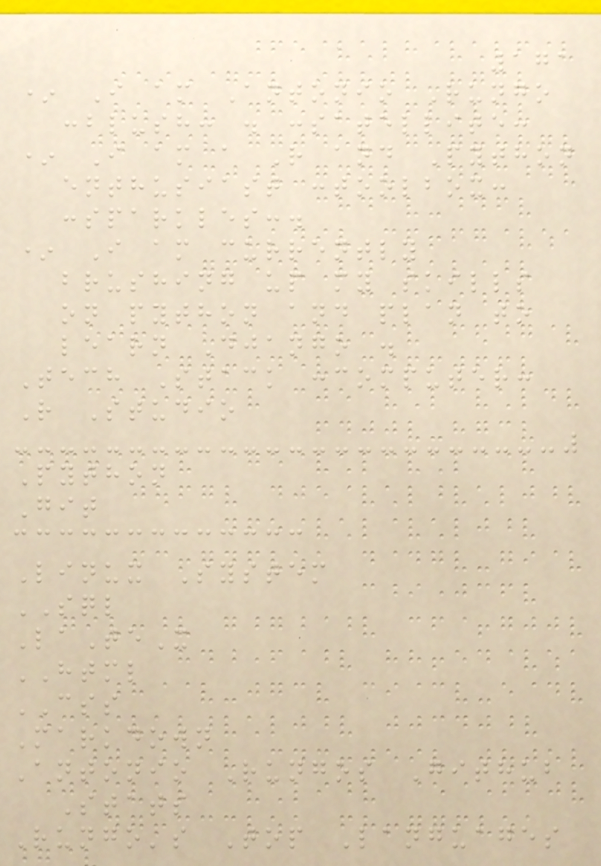171
* I am Antonio Rungo
:blush: . :satellite:
* I am a R and Python
enthusiast :toolbox:
:sparkles:.
* I am currently
brushing up my skills
on python and plan to
learn Django .
Tech Stack :computer:
R Studio
Python
Git
Linux System
SQL
LaTeX
HTML
CSS
Markdown
Antonio Rungos Github
Stats
Rungo's Top Languages
